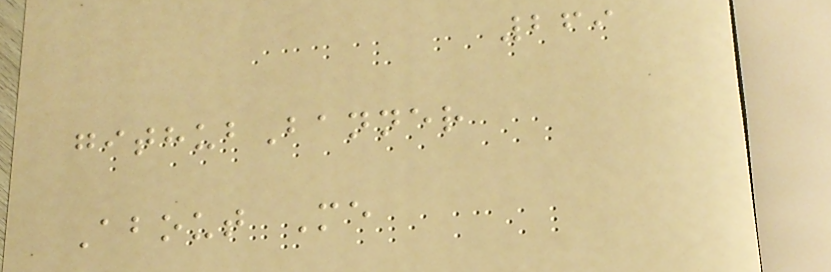269
githubBanner
About Me
